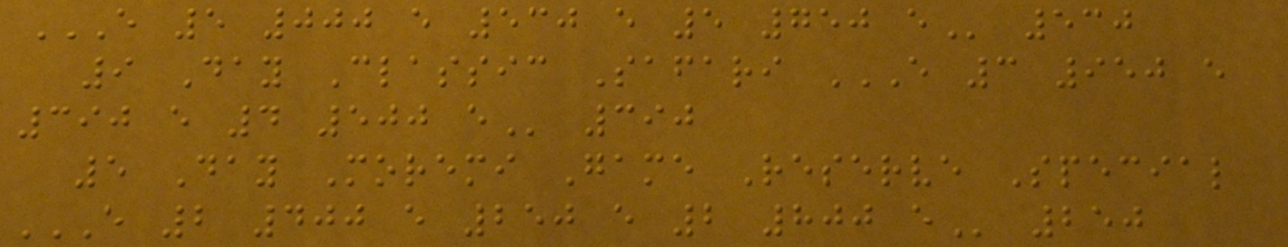E 5 000 E 530 E 5 750 E 530
9 Day Classic Safari E 3 950 E
390 E 4 500 E 390
5 Day Moremi Game Reserve Special
E 2 400 E 250 E 2 800 E 250
